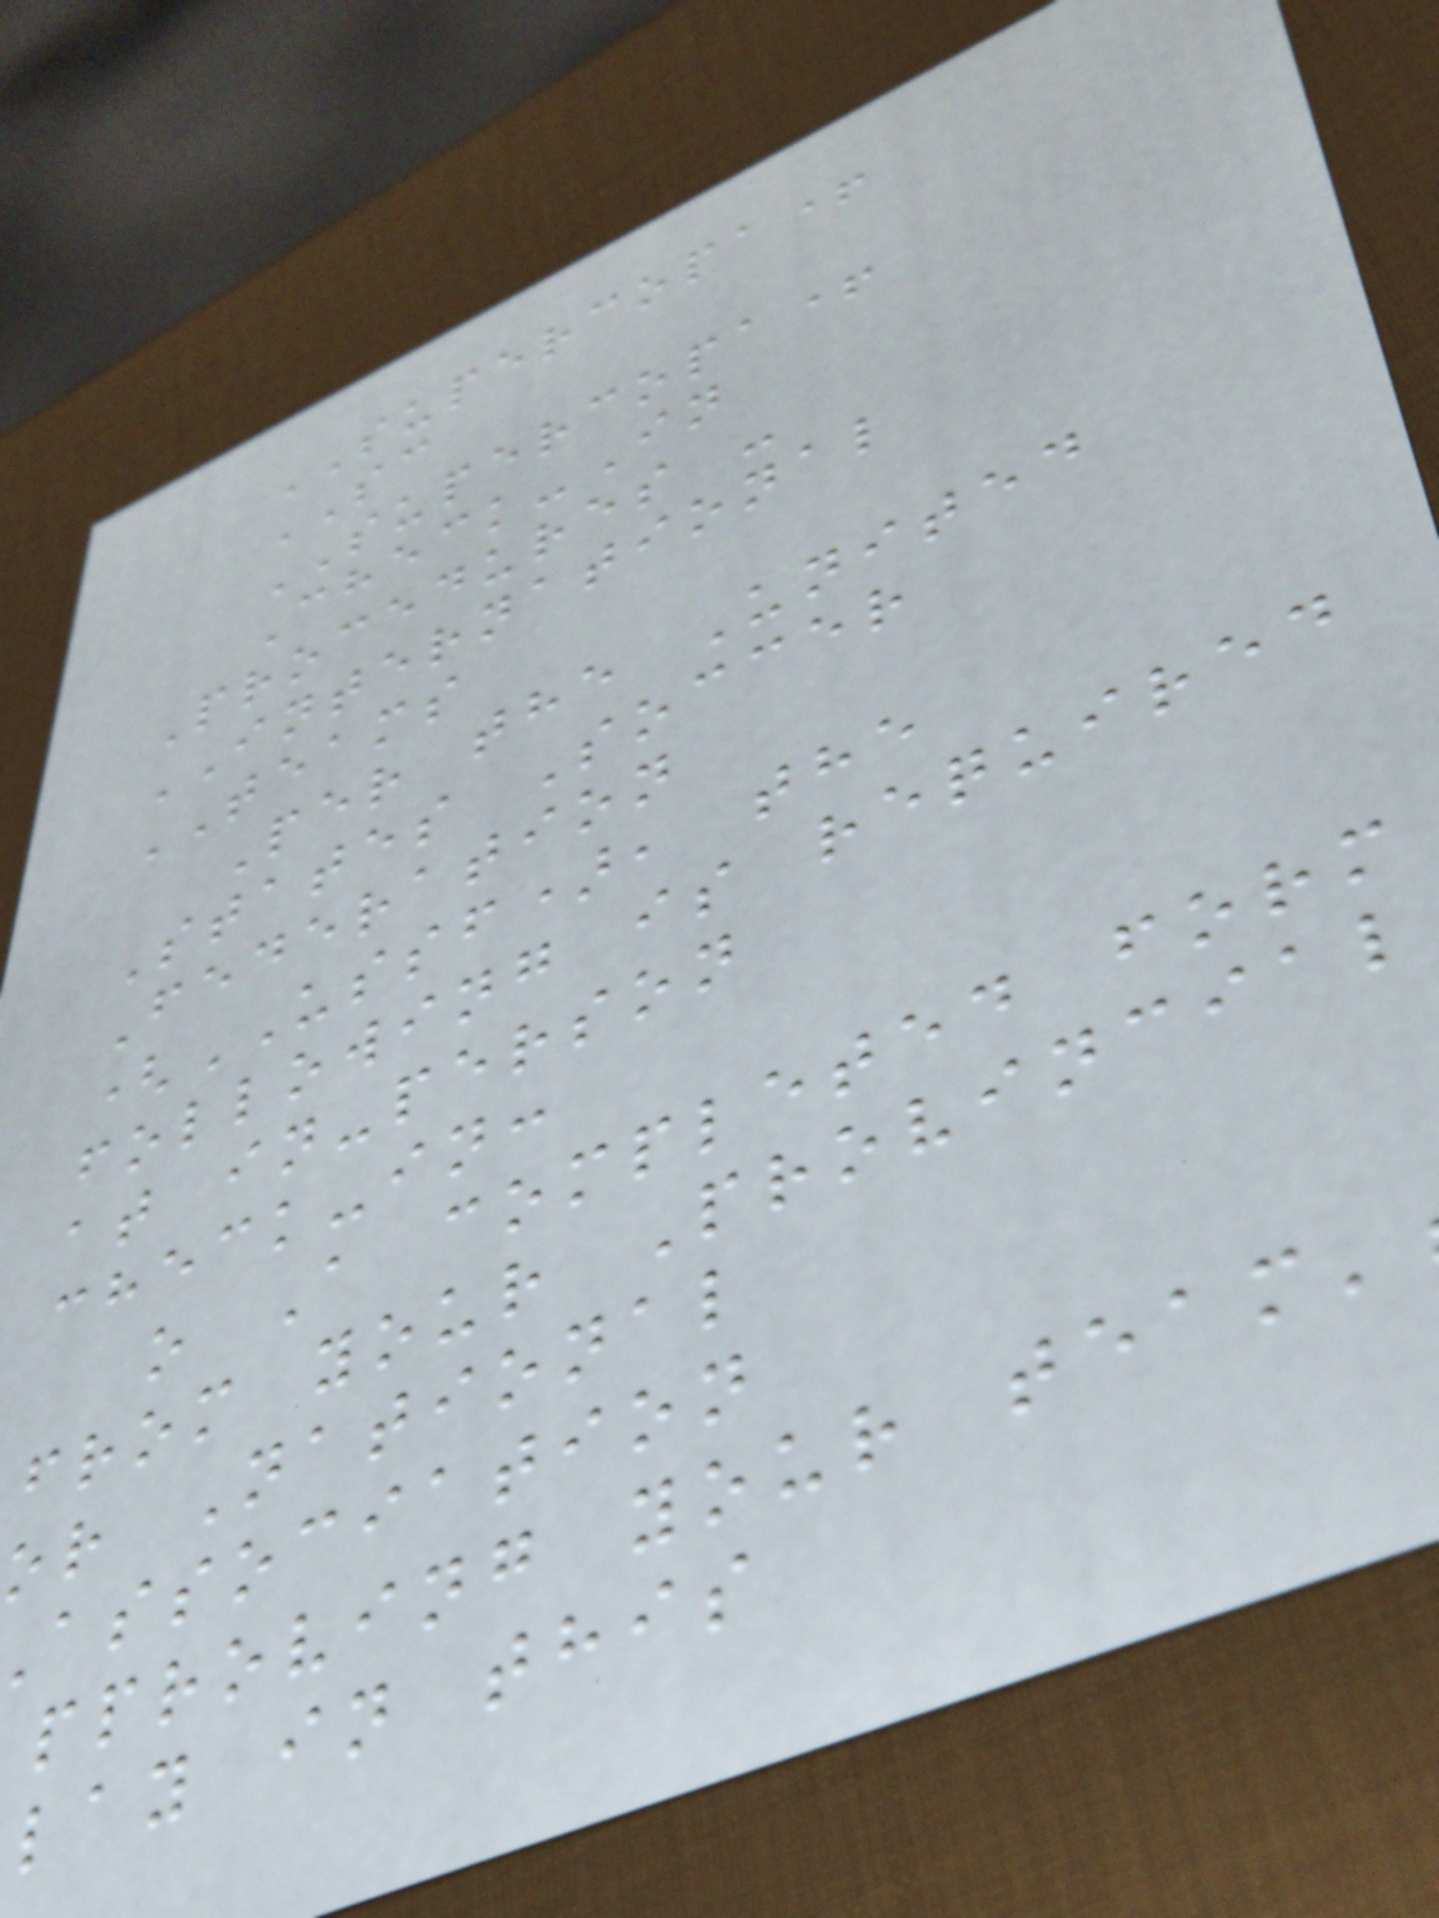SUPERCOPA+
SC
SUPERCOPA+
Check-In
Procedures -
INTERNATIONAL
TEAMS
Per the United
States Soccer
Federation
(USSF), the
following is required
at in-person
check-in:
o A completed form
from your Provincial
or National
association
pproving your team'
lay in this
